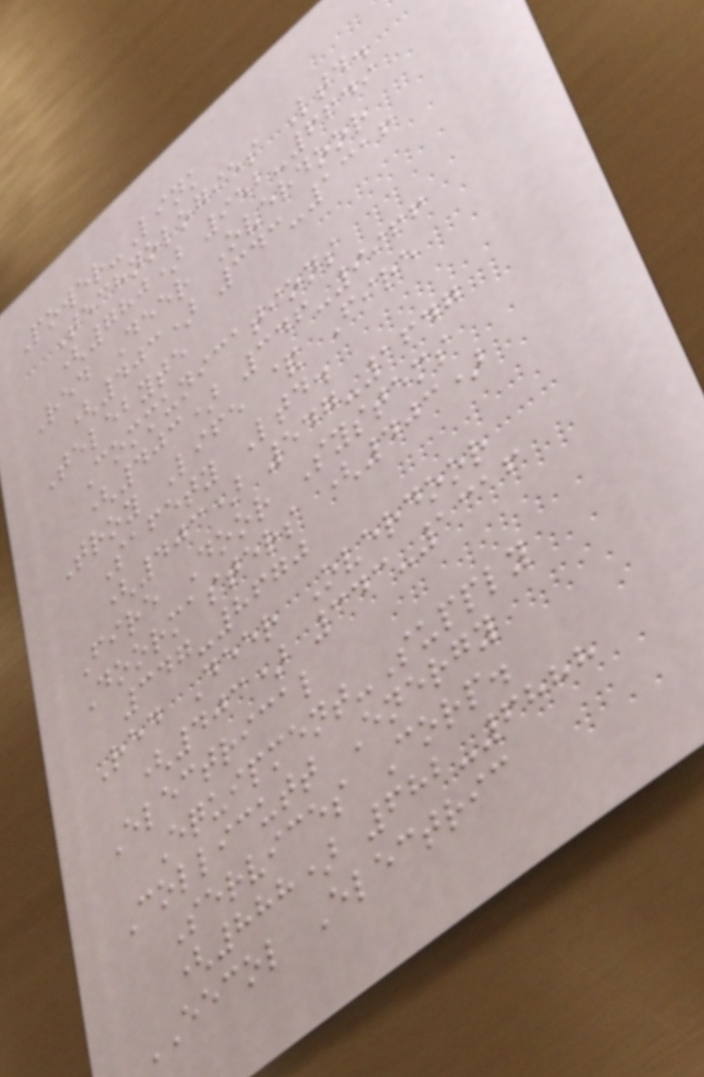Power-Link
Technologies Ltd.
(780) 952-6649
Red Deer Overdoor
(403) 343-1316
Telebyte
Communications
(403) 346-9966
Troy Life & Fire
Safety Ltd.
(403) 547-1647
Fire Door Systems
Doormasters (403)
347-8670
Red Deer Overdoor
(403) 343-1316
Electrical
Equipment-Supply
Collicutt Energy
Services Corp.
(888) 682-6888
EECOL Electric
